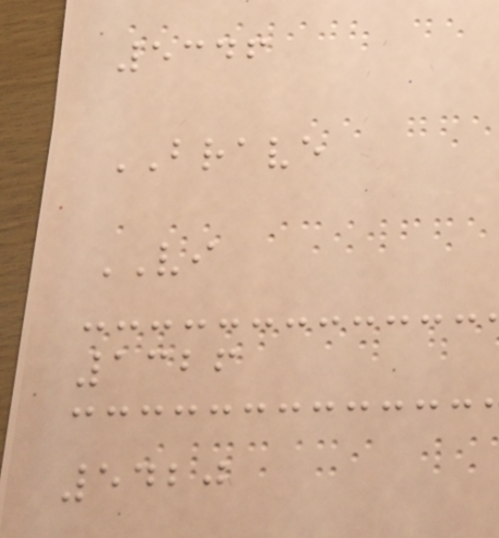5346
BRAVE
VI
1326
5420
